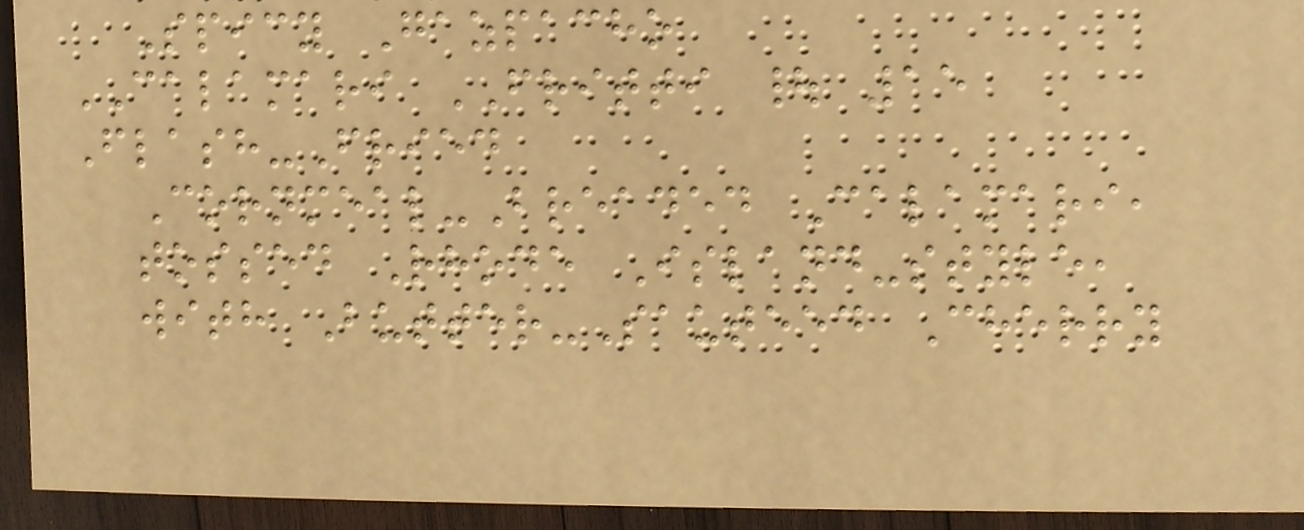Spicy Gazpacho
CALAMARI FRITTI | 15
Flash-Fried
Cornmeal-Breaded Calamari,
tossed Rhode Island-style,
with Butter-Sauteed Cherry
